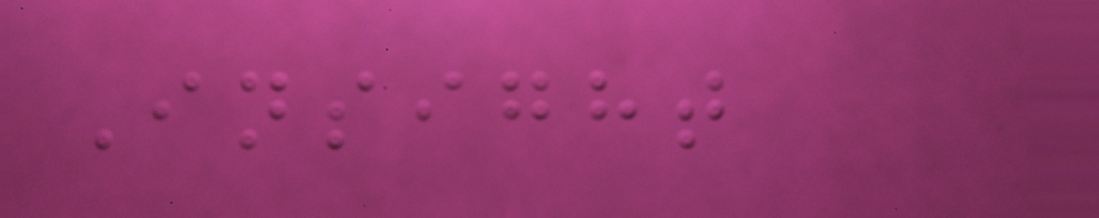Insight
